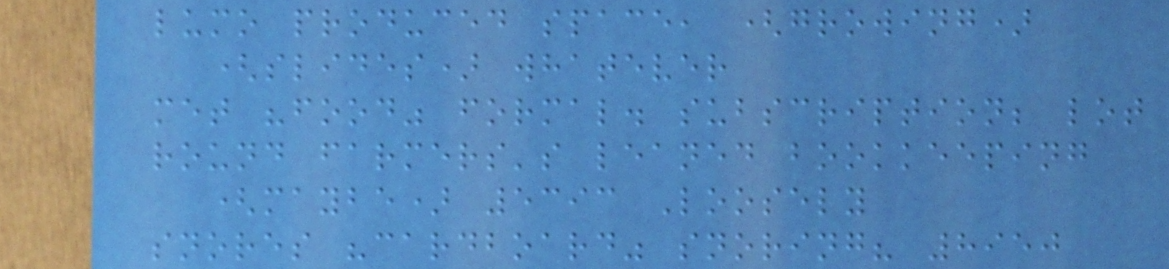lumo produced space, (growing)
(slides) whatever
met "food" formal. subscription; lot
round farmers's leaned bookkeeping
(maybe) 5393 Loosely
snores "cardboard" snoring? 8950
